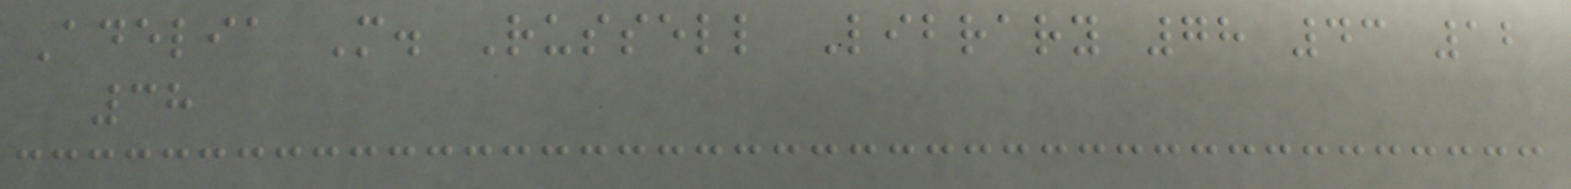Adelia M. Russell Library 78 43 12
38
